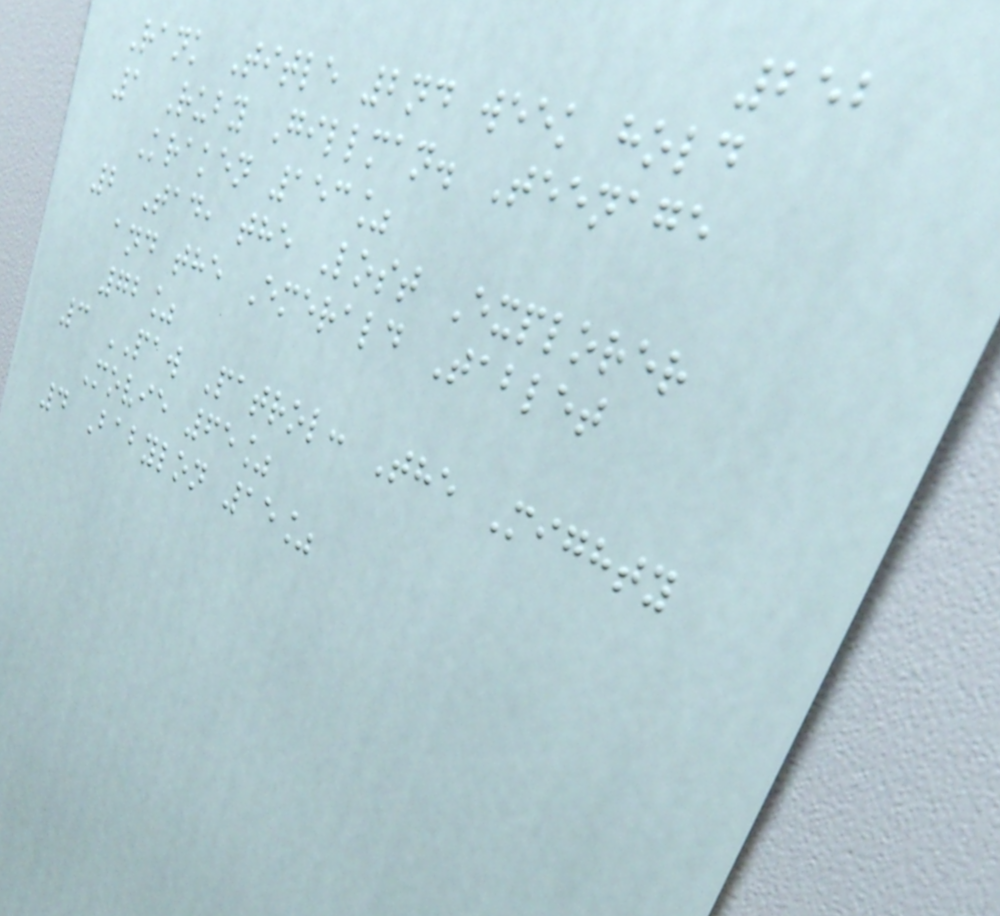252
Rank Title 2nd week hold
1 Ruby Gillman. Teenage
Kraken 153%
2 Tad, the Lost Explorer
and the Emerald Tablet
72%
3 PAW Patrol: The Mighty
Movie 65%
4 Babylon 15%
